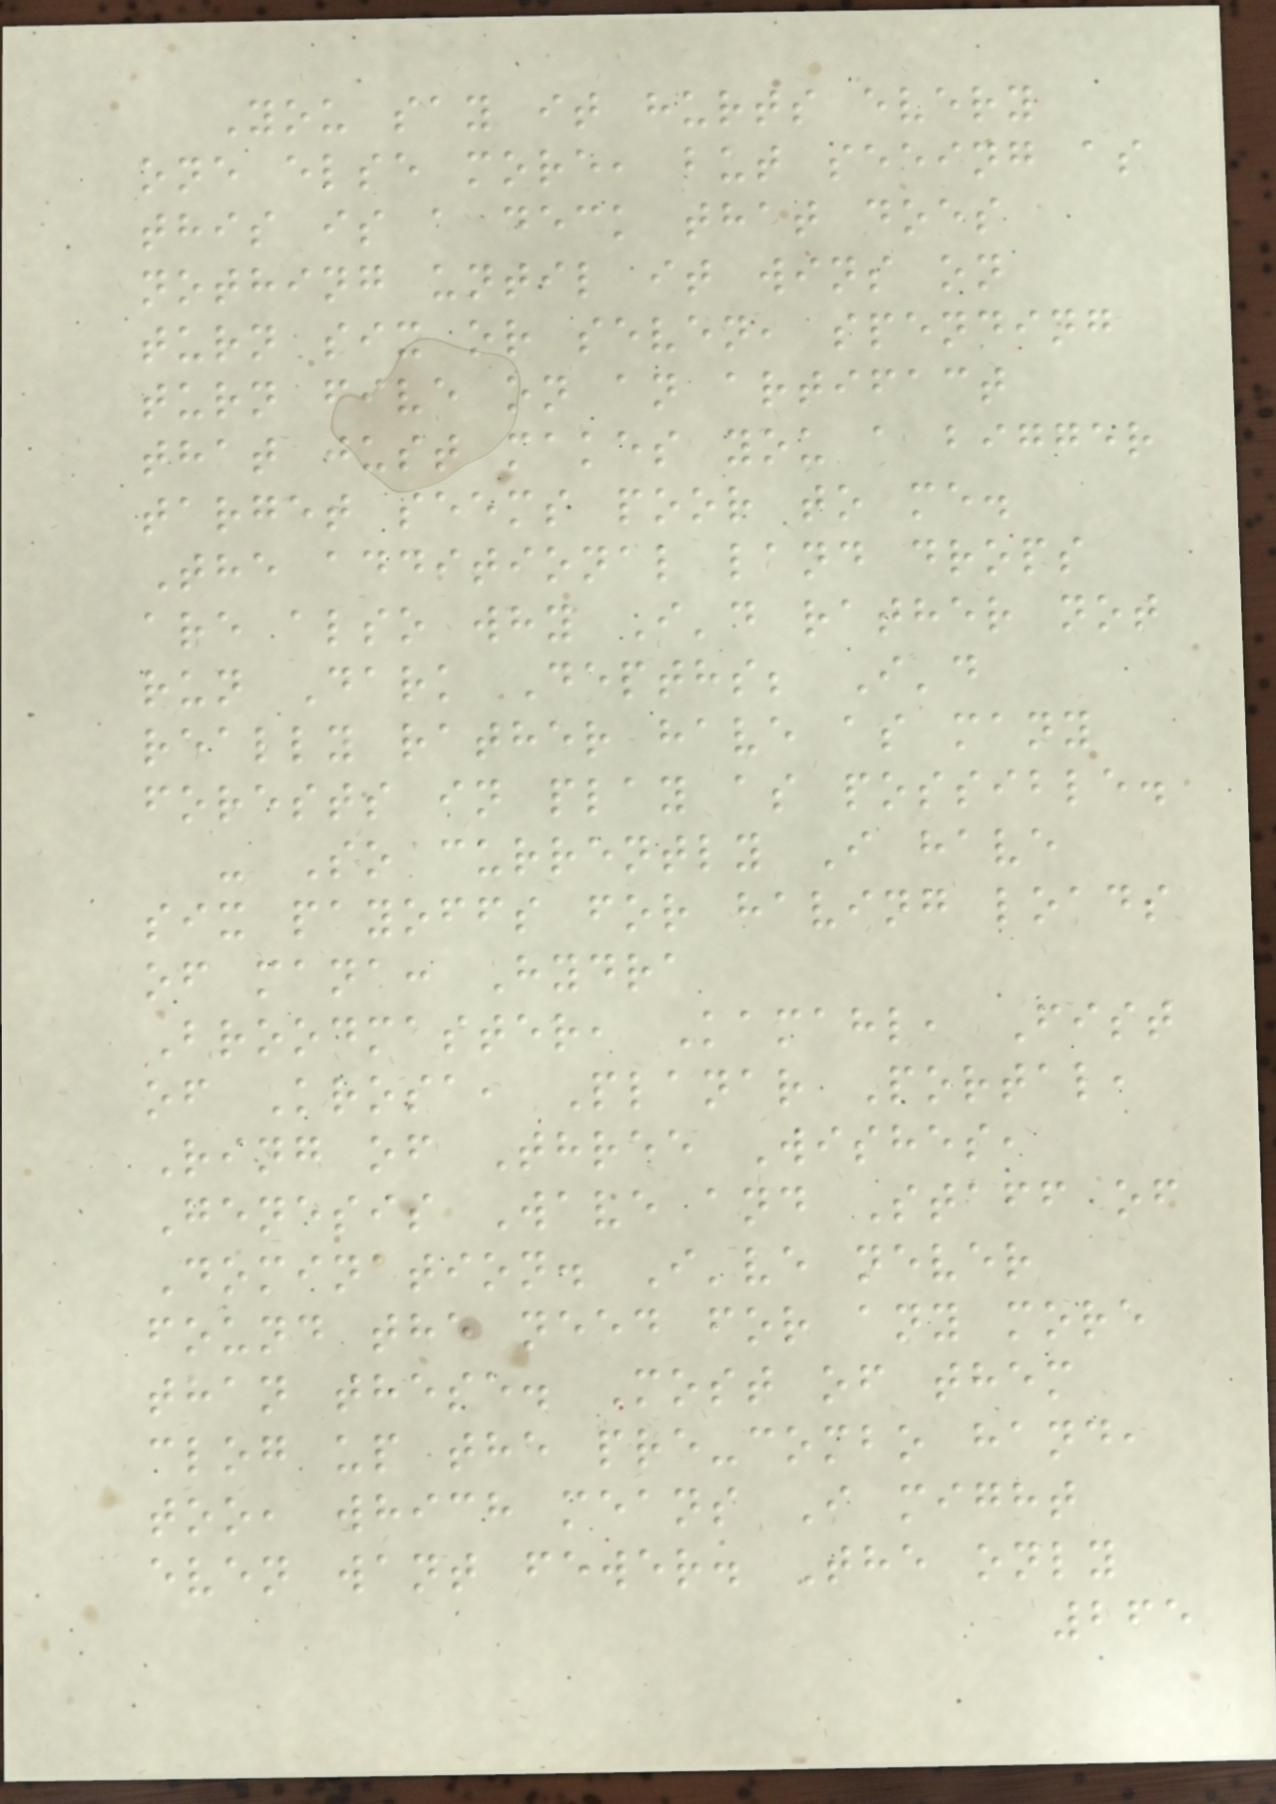You say it hurts every
one else more, but seeing as
this is a deck that does
nothing until it wins on
turn six or seven, spending
turn five on an artifact
that just makes you a bigger
target seems poor to me.
The additional land drops
are also why I'd rather not
run Dark Depths; I'd
really rather have as many
forests in play as possible.
- So currently I have
six payoffs for having loads
of mana: Hydra
Broodmaster, Kamahl, Fist
of Krosa, Planar Portal,
Ring of Three Wishes,
Genesis Wave and Staff of
Domination. I've never
found the need for any more
than these. Most of them
clog up the pre-combo hand,
too, which means I might
even want fewer. The only
265
